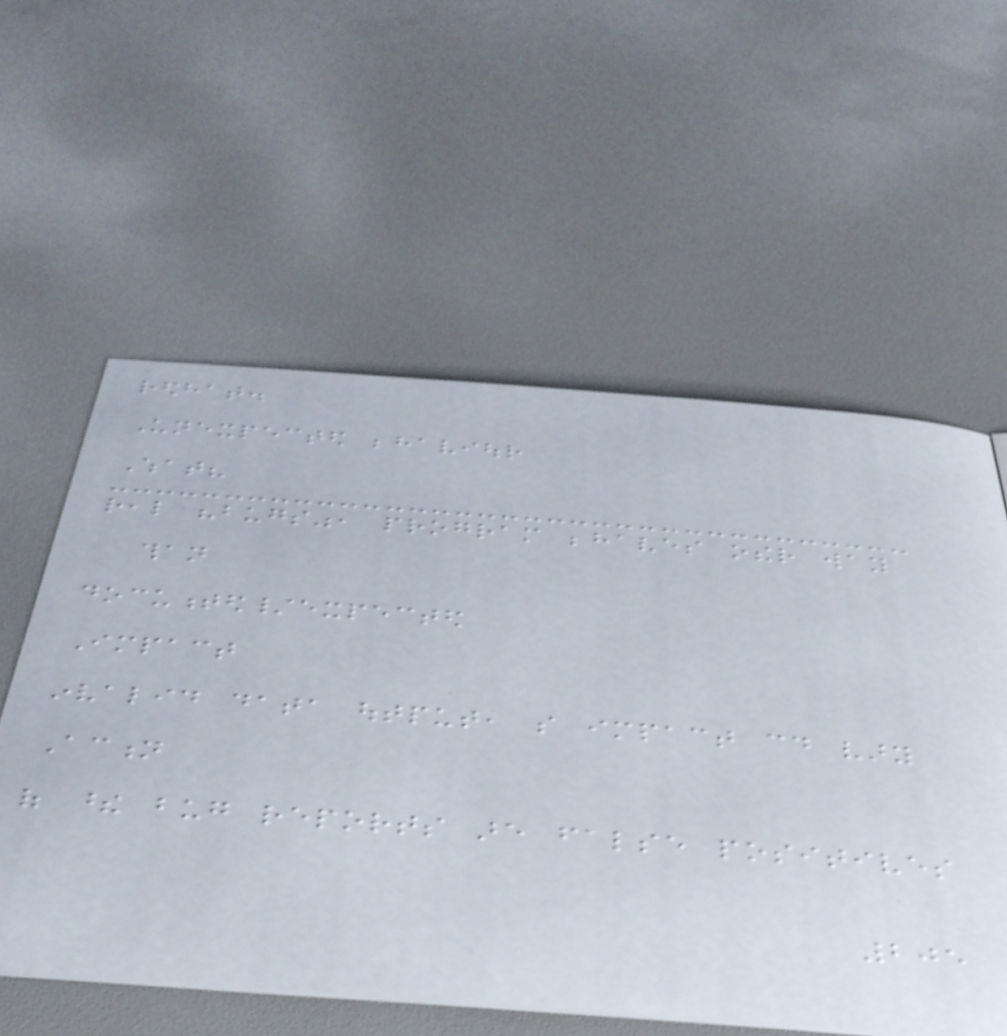redhat.
Unexpected behaviour
What?
real "bugs", program behaves other way
than
documented/expected
Impact
invalid data output, so impact could vary
Action
of these bug reports are false positives
205
